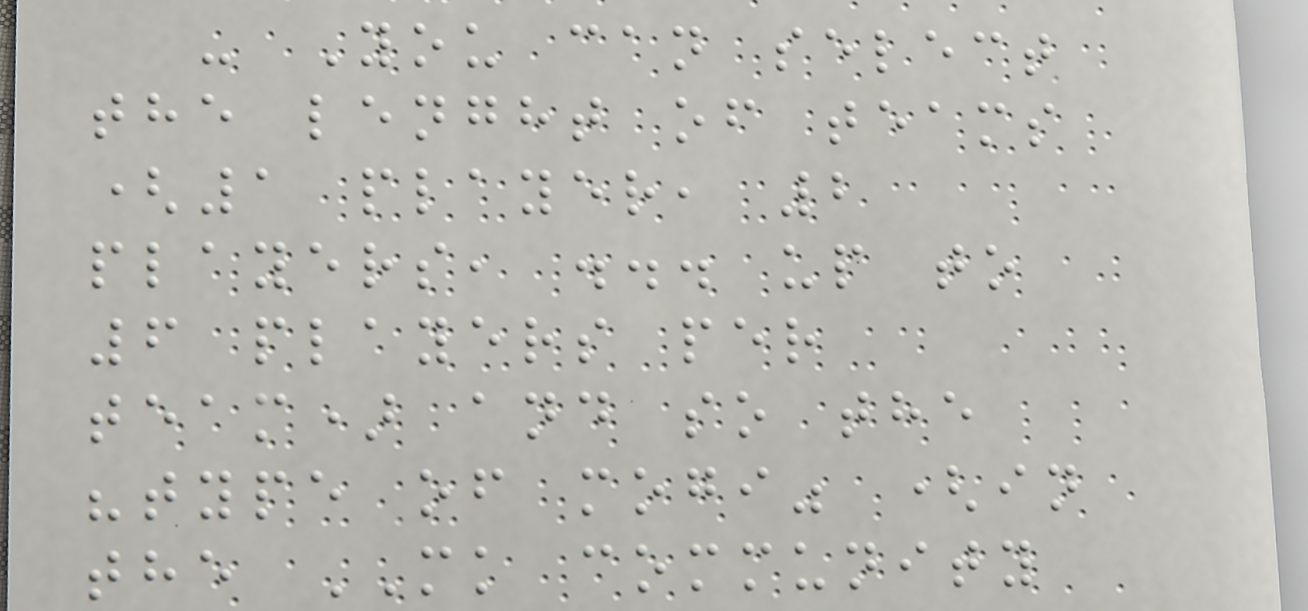- You can select
the lenght of teams
(1 player, 2
players, ... up to
6 players per
team) and so the
"type of mogi" (in
the MK community
